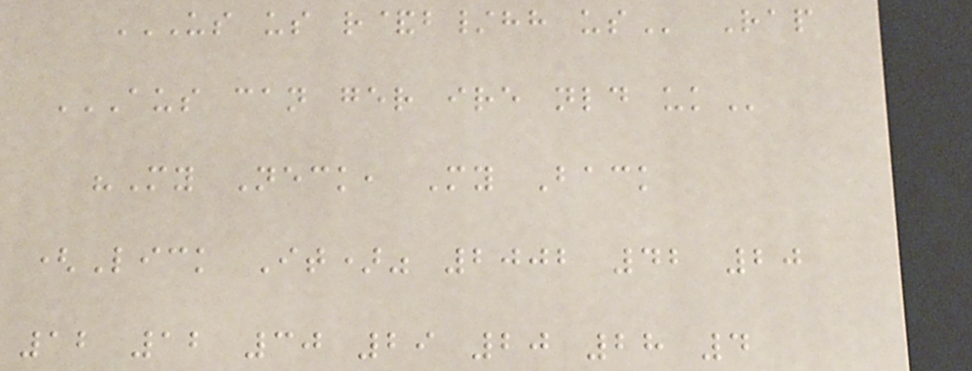US US R&B/HH US Rap
AUS CAN GER IRE NLD UK
"My Neck, My Back
(Lick It)" 2002 42 20
12 12 30 29 20 28 4
